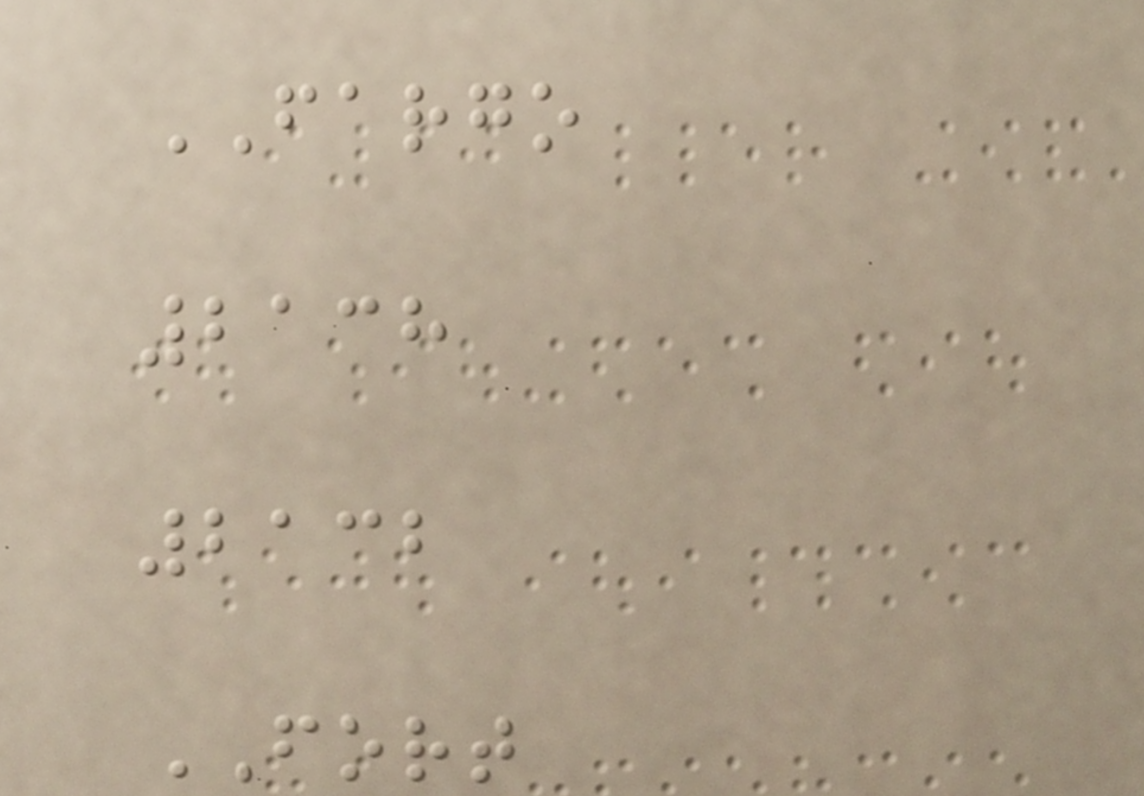FARGO
2138
2132
FORT
